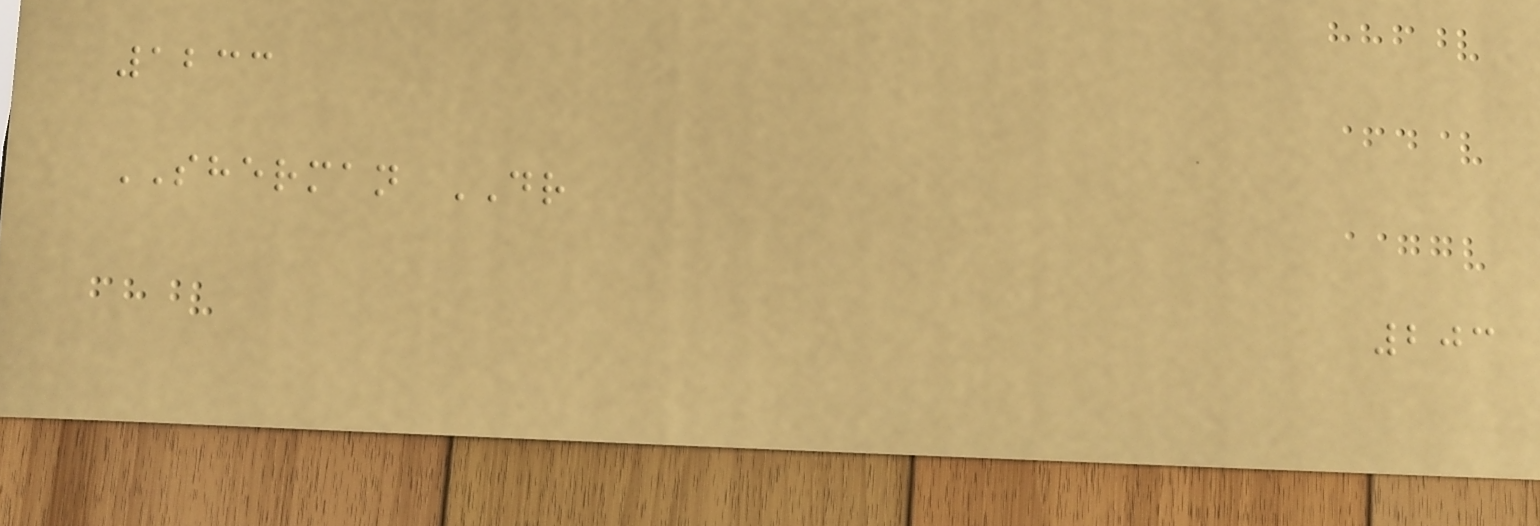1233
SHERMAN DR
203
